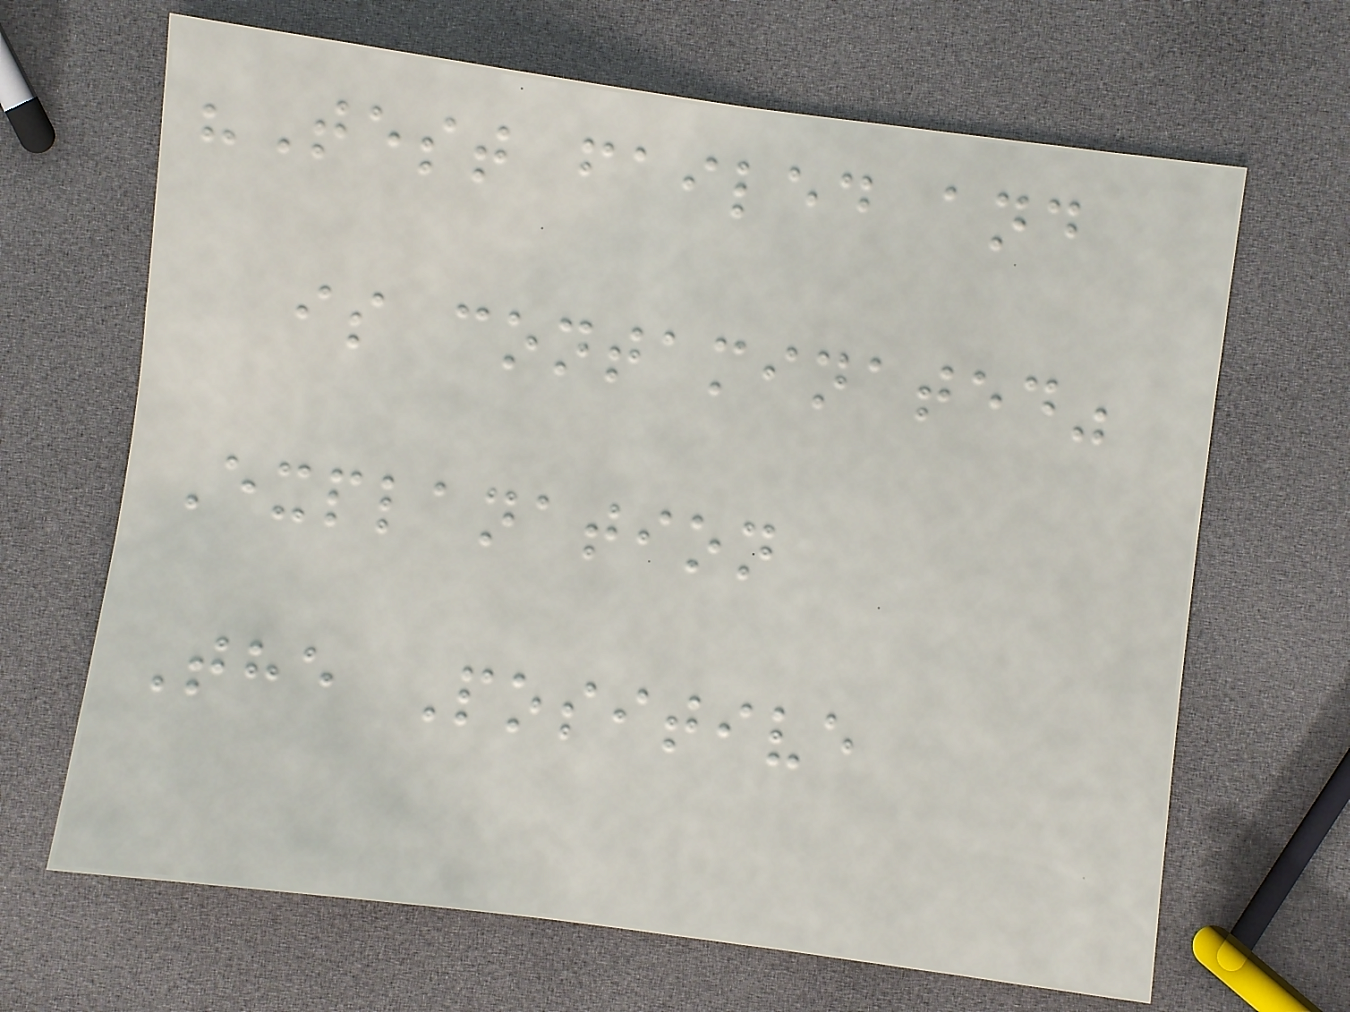"Test failed and
is contaminated"
Explanation
The Positive
